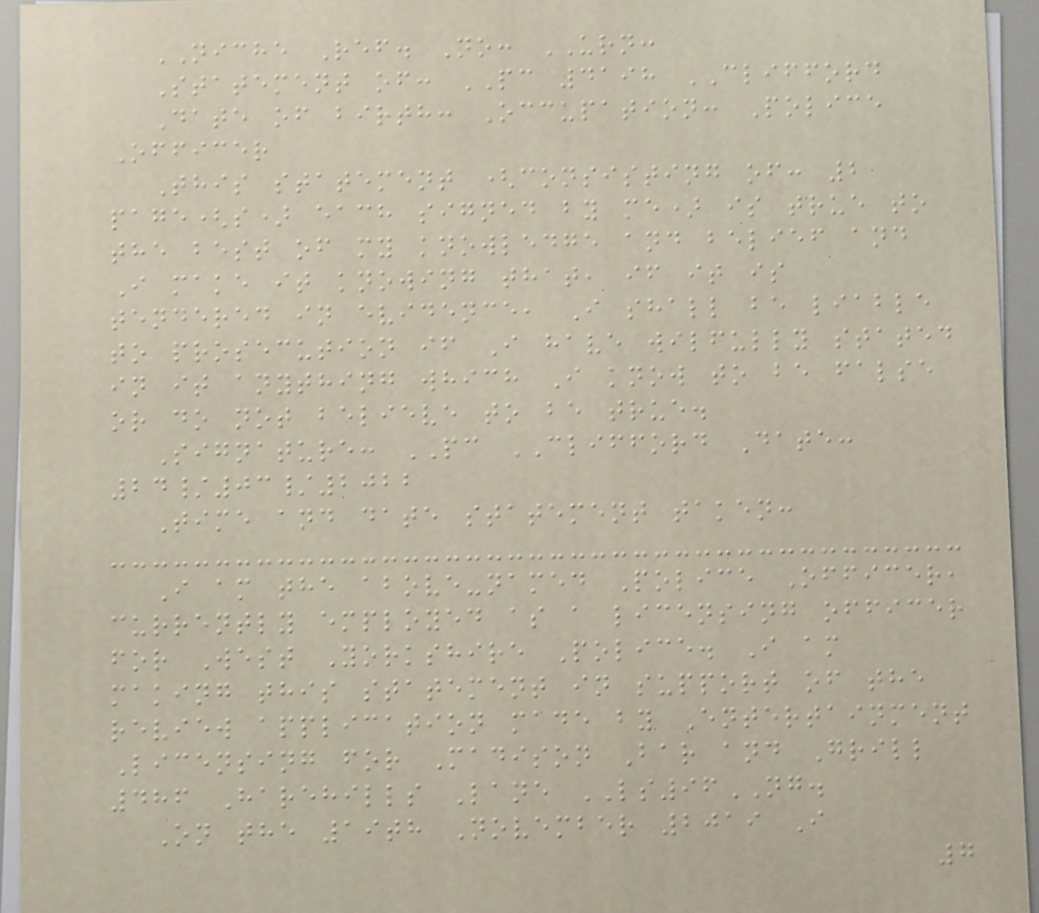NICHE Ref. No: URN:
Statement of: PC 4198 CLIFFORD
Date of birth: Occupation: Police
Officer
This statement (consisting of: 2
page(s) each signed by me) is true to
the best of my knowledge and belief and
I make it knowing that, if it is
tendered in evidence, I shall be liable
to prosecution if I have wilfully stated
in it anything which I know to be false
or do not believe to be true.
Signature: PC CLIFFORD Date:
24/03/2022
Time and date statement taken:
I am the above-named Police Officer,
currently employed as a licensing officer
for West Yorkshire Police. I am
making this statement in support of the
review application made by Entertainment
Licensing for Madison Bar and Grill
486 Harehills Lane LS96NG.
On the 19th November 2019 I
7
